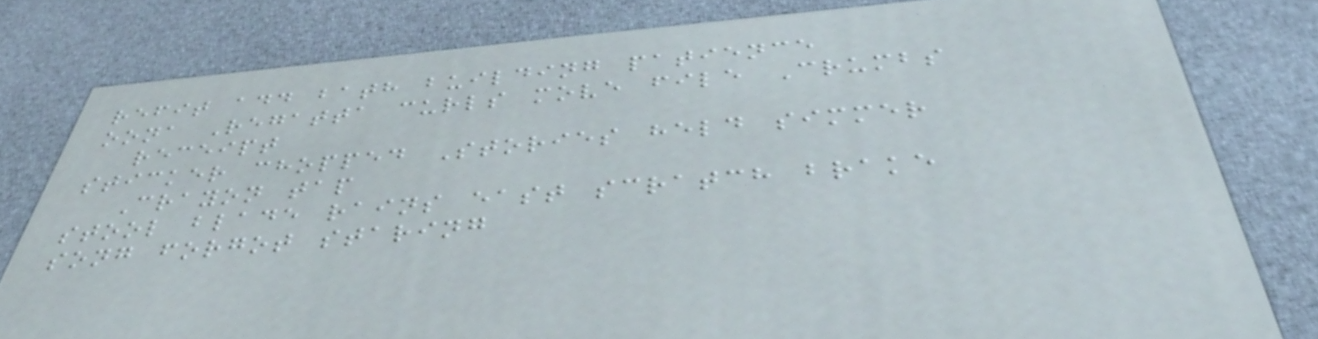refit add bath building patience
oona Regatta curls move file Crumbs
receipt
sticker chopped Stories held simmer
Crayon tap
stool blade rains east scratch brake
song forgot staring
